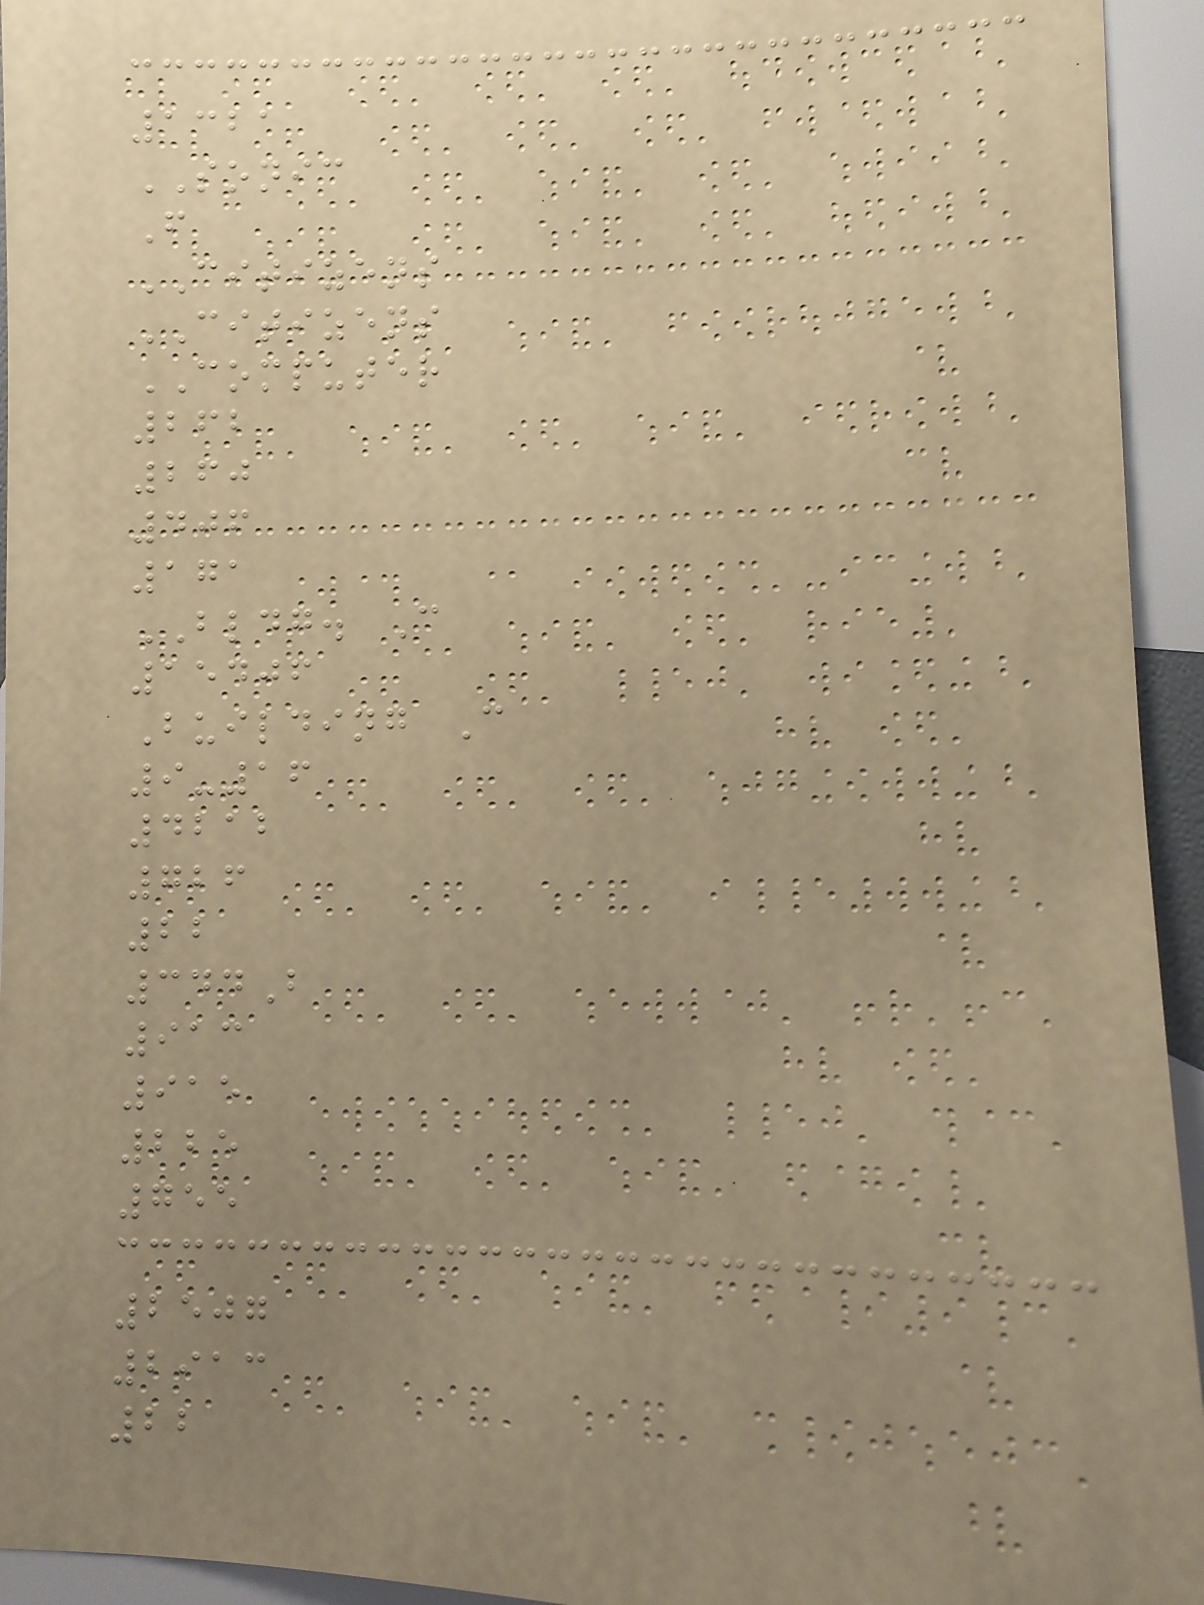1321
SONIC
F
CITIZENS
CITIZENS
COMPUTER
262
260
406
171
BLDG. C
15406
Building C
9-16
4212
726
22
344B
913
915
225
755
2507
2913
22
